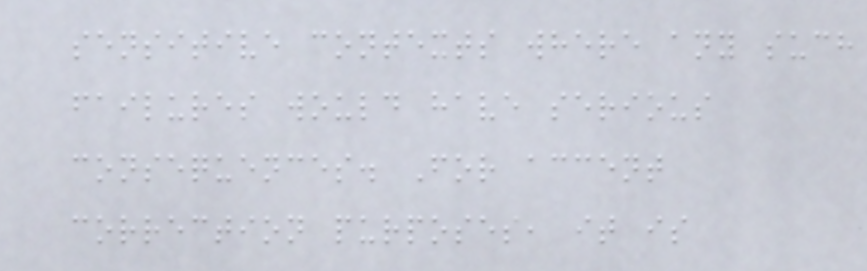sensitive contexts where any such
failures would have serious
consequences. For accent
correction purposes, it is
